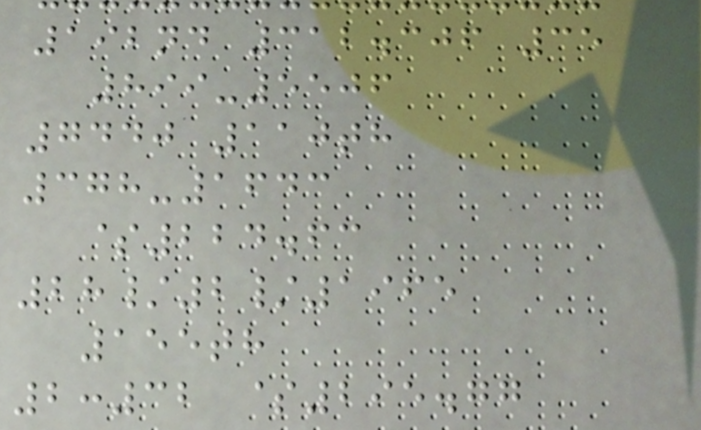192nd 312.306 35
899-5506
7440 110th
378-1643
$224.63
28/2/1965
155th
2:32 $295.77
